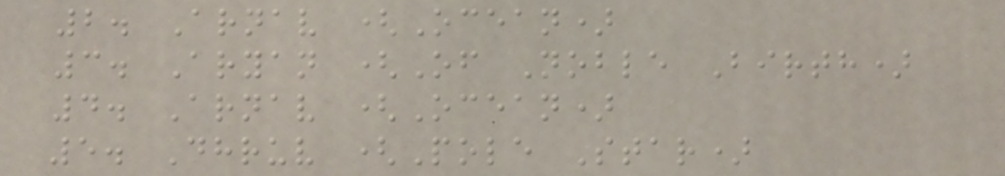2. Arnav (Ocean)
3. Aryan (Of Noble Birth)
4. Arnav (Ocean)
5. Dhruv (Pole Star)
